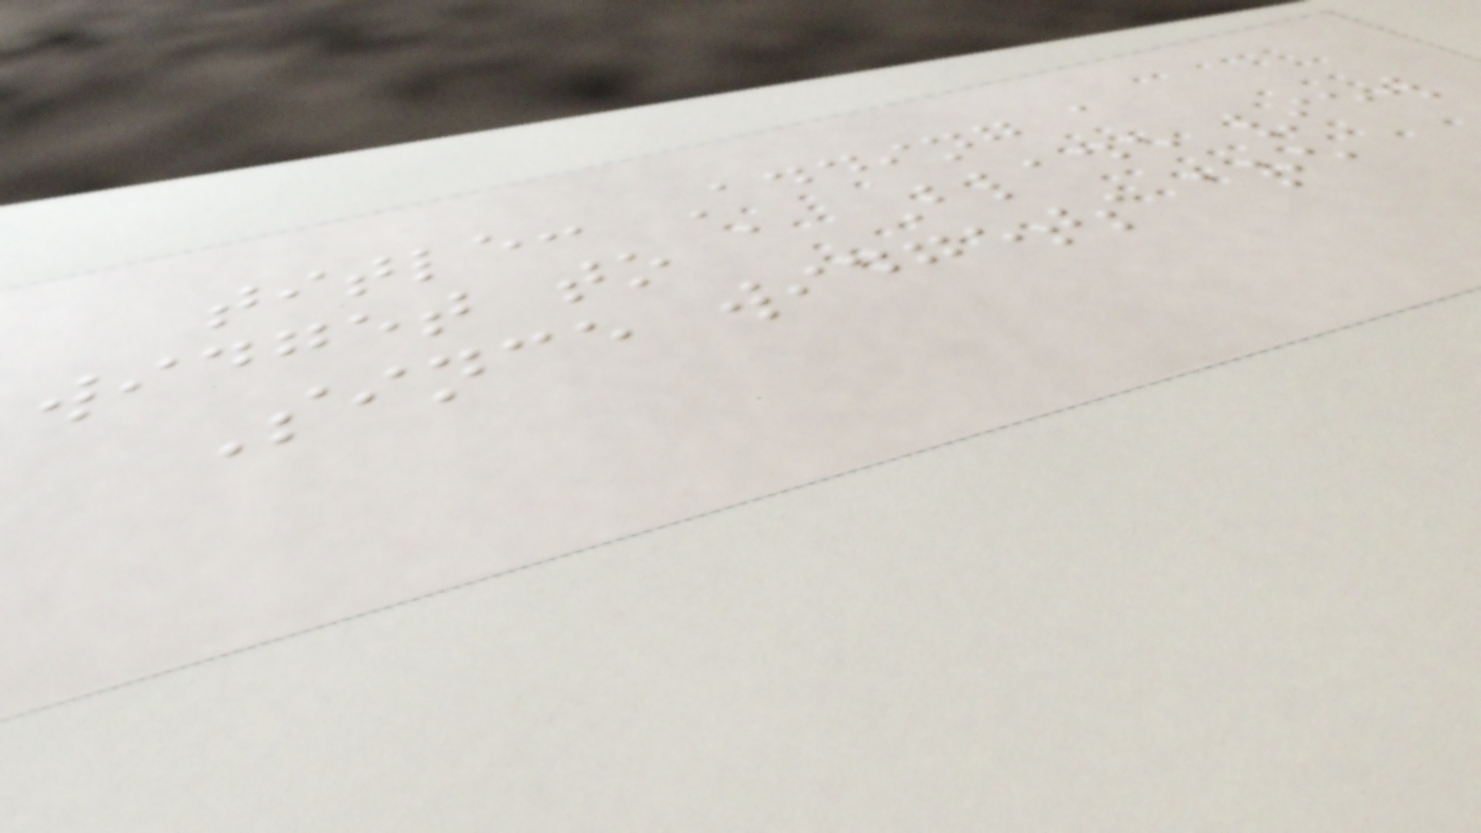title: Adding a
widget to a Blade view
Since widgets are
